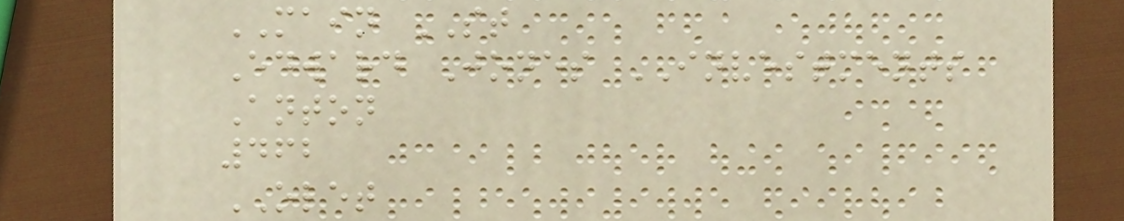MAIN ST
Edward Jones INVESTMENTS
Anton
462
OLET
